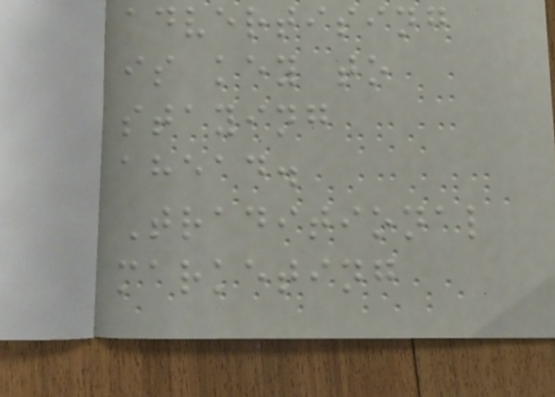advertising
is key to
staying
ahead.
Traditional
marketing
